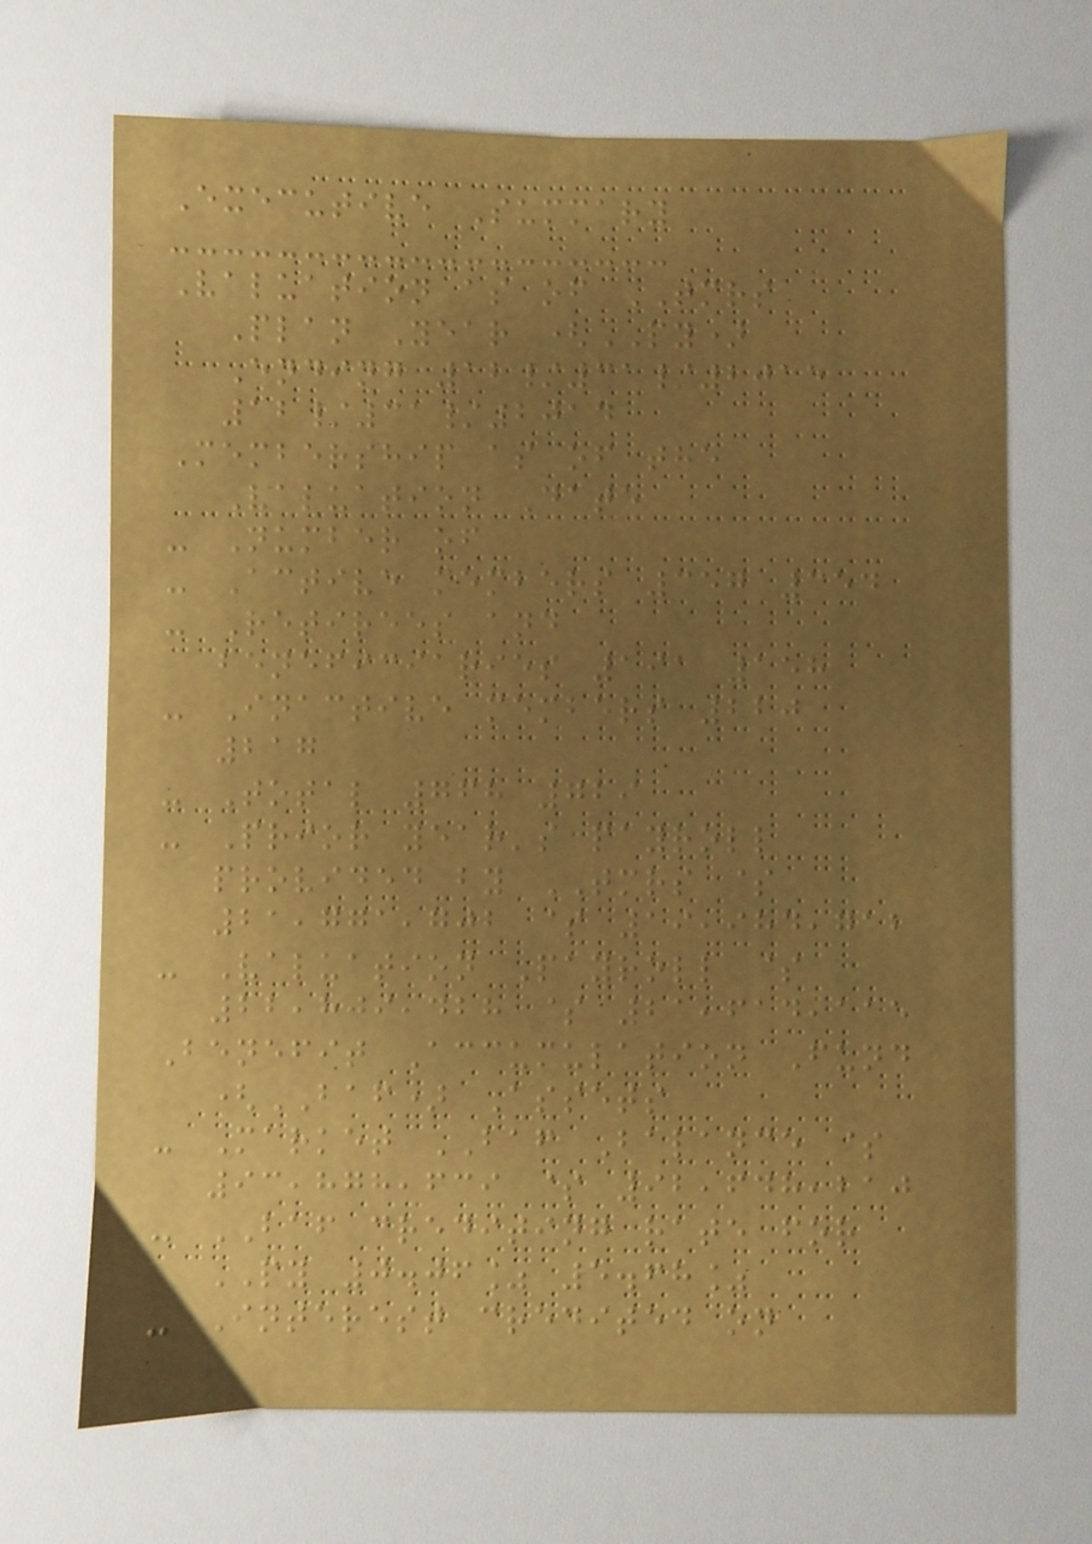Executive Summary
Valuation as of TMRS
Plan Year (PY)
Ending 12/31/2015
12/31/2014
Membership as of the
Valuation Date
- Number of
- Active members 357 354
- Retirees and
beneficiaries 191 158
- Inactive members 220
217
- Total 768 729
- Prior year's payroll
provided by TMRS $
21,771,702 $ 19,984,712
- Valuation Payroll $
22,809,428 $ 21,614,115
Benefit Accumulation Fund
(BAF) Assets
- Market BAF Balance $
93,878,639 $ 92,648,210
- BAF crediting rate for
PY 0.06% 5.68%
- Interest credited on
